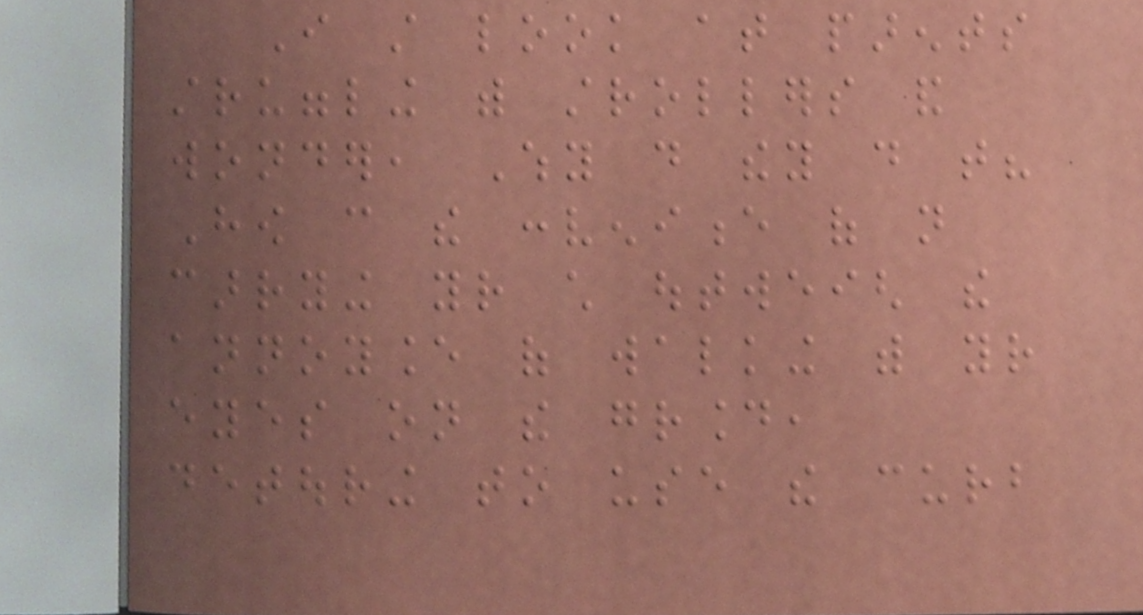I still look at parents
struggling with strollers and
wonder, Why do they do that?
How can the convenience of not
carrying your child outweigh the
annoyance of walking with your
eyes on the ground,
detouring to use the curb
